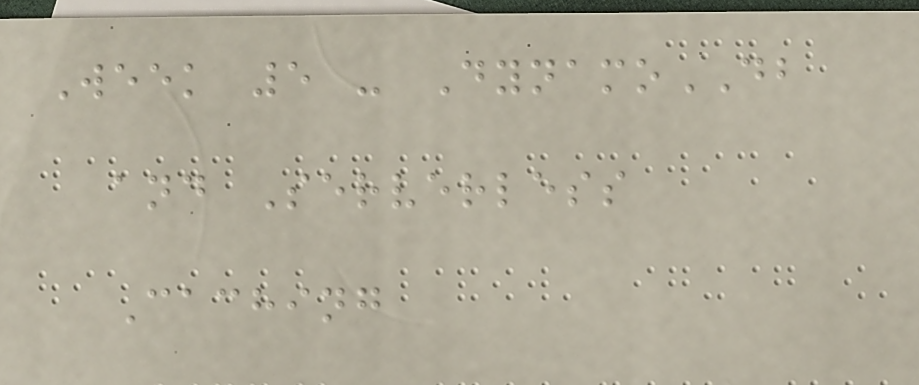Week 5 - DynamoDB
and Serverless
Caching
